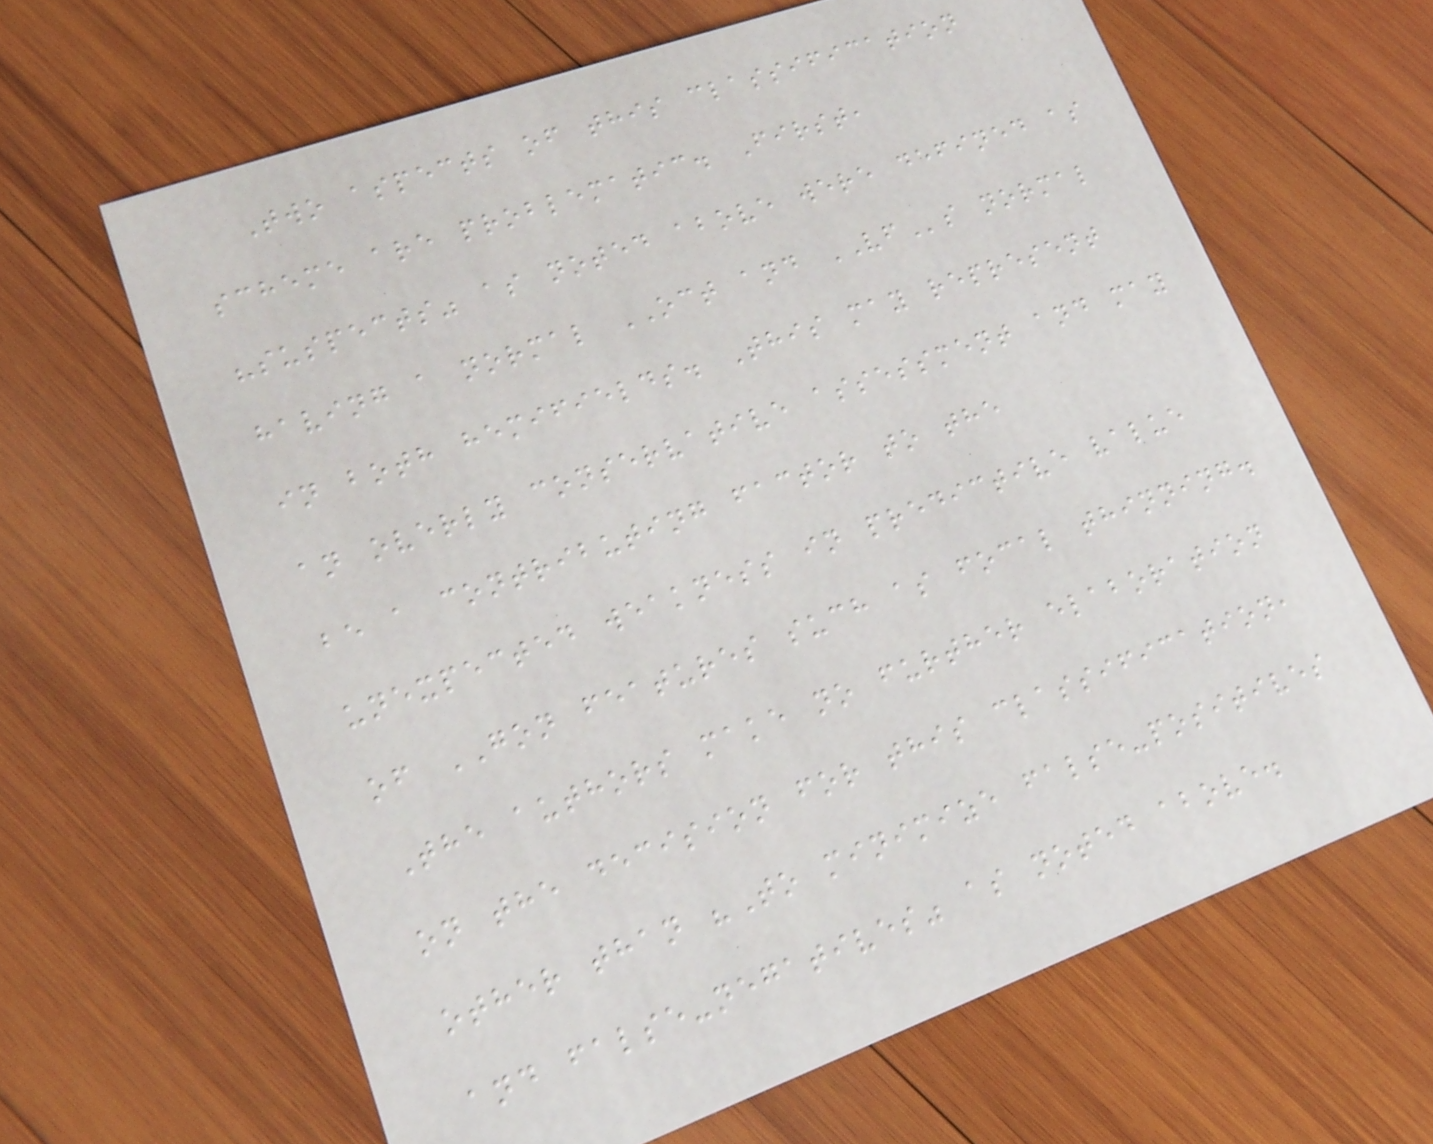Two aspects of this classification
scheme are problematic. First,
"suspects" as noted above were defined as
having a normal OCT and VFs normal
in both hemifields. This may represent
an overly conservative assessment and may
be a contributing factor to the
unexpected weakness in predictive value
of GON features such as focal thinning.
The authors make no further elaboration
on the decision for this classification,
other than "To minimize false-positives
and false-negatives" as noted above.
